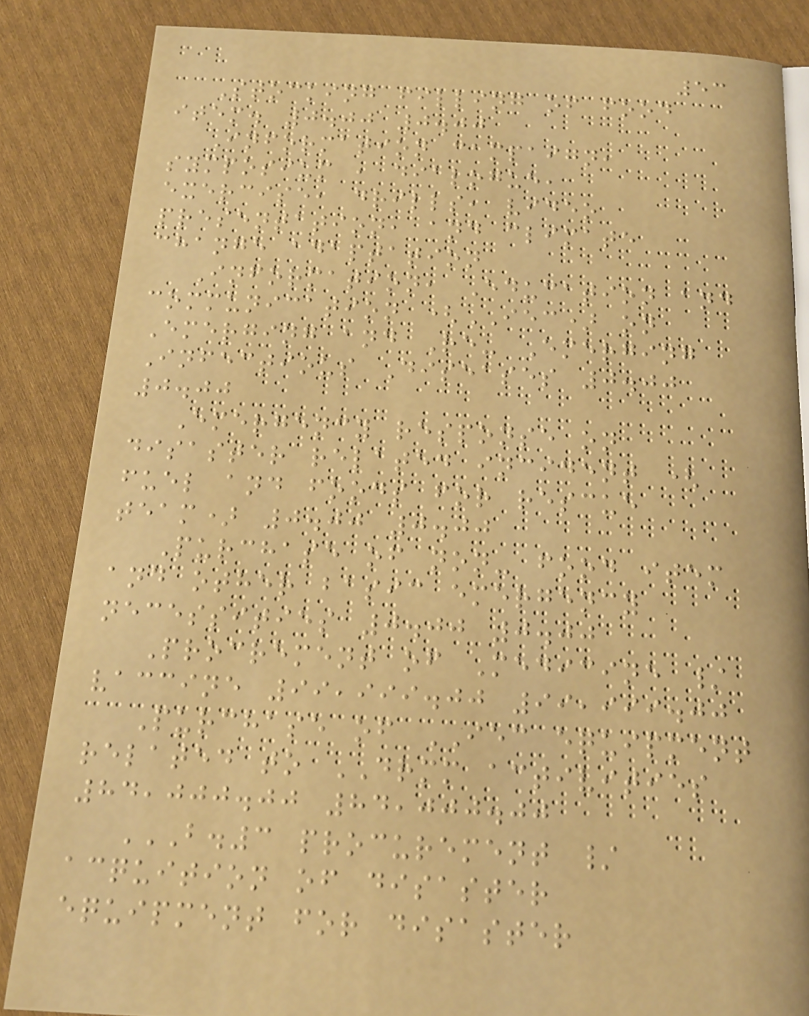53
Stocking filling of food
item. 0.00 0.00
Information campaign,
symposium , dialogue,
exercise, drills, video
presentation, and climate
change adaptation
Information, Education and
communication (IEC) on
Emerging and Re- Emerging
Infectious Diseases 0.00
0.00
Emergency response on
disaster related incident (
fuel and foods for rescue
team) 0.00 0.00
Purchase of non- food item
and other basic emergency
necessities 0.00 0.00
Procrement of Medicine /
vaccine 99,999.00 99,999.00
Purchase of IEC equipment
related to DRMM activities
84,000.00 84,000.00
B.3 PROCUREMENT /
ACQUITION OF DISASTER
EQUIPMENT FOR DISASTER
